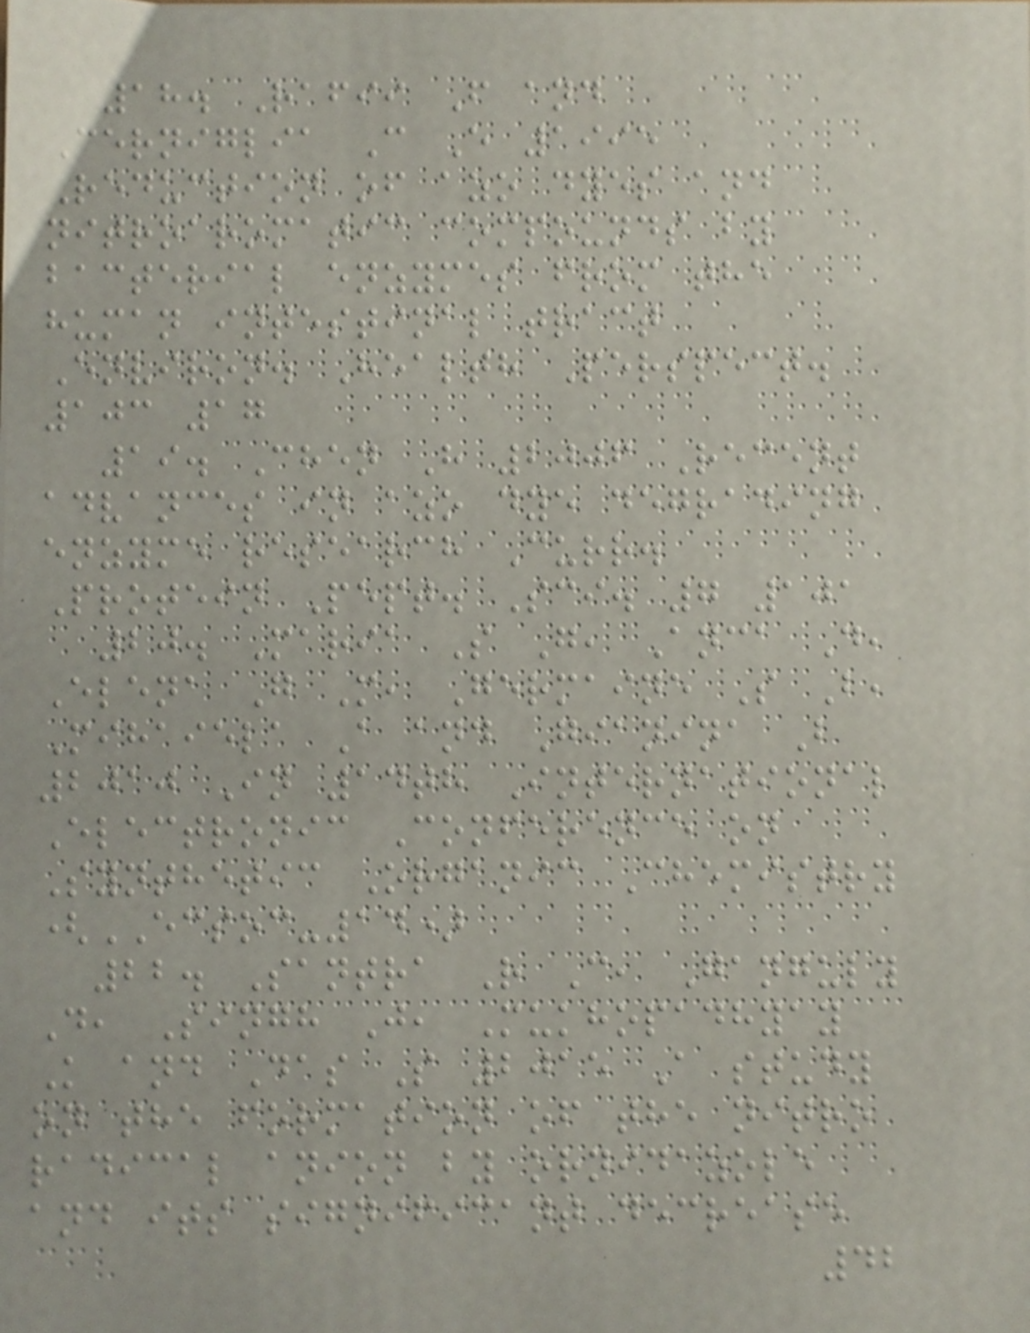18. Rafii F and
Cerniglia C E 1995
Reduction of azo dyes and
nitroaromatic compounds by
bacterial enzymes from the
human intestinal tract
Environ. Health Perspect.
103 17
19. Chen H 2006 Recent
advances in azo dye degrading
enzyme research Curr.
Protein Pept. Sci. 7 101
20. Maria S G, Anca D,
Elena G M, Germaine S B,
Mihaiela A and Gianina B
2010 In 14th International
Electronic Conference on
Synthetic Organic Chemistry
(ECSOC-14)
22. Santra R C, Ganguly
D, Singh J, Mukhopadhyay
K and Das S 2015 A study
on the formation of the nitro
radical anion by ornidazole
and its significant decrease
42
